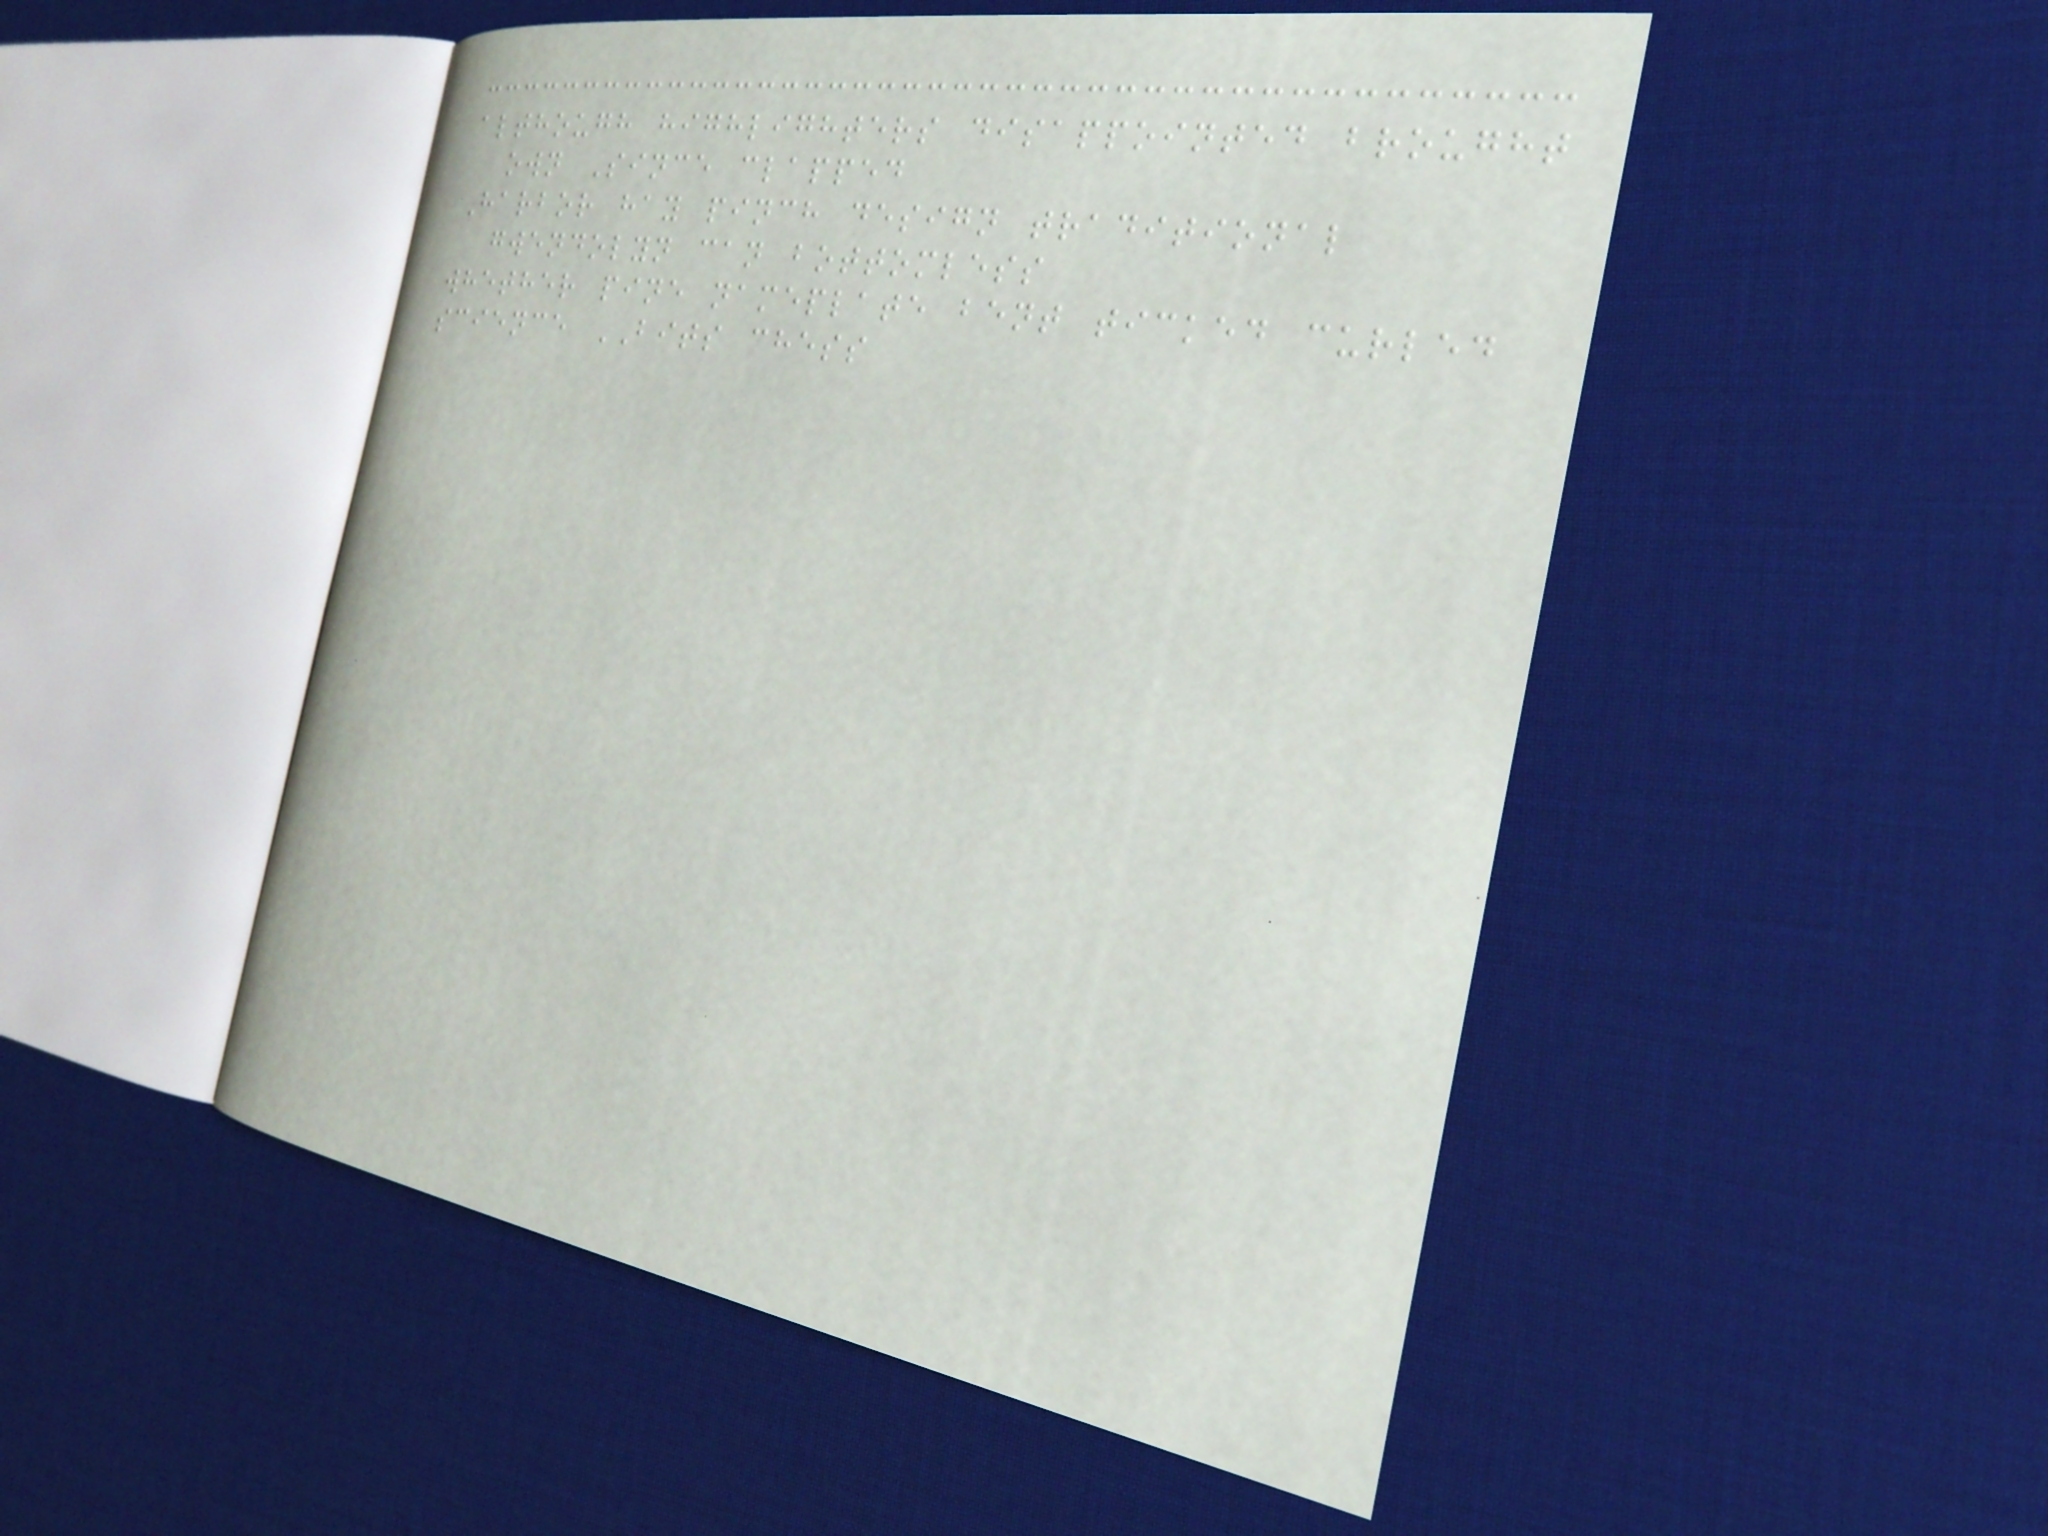although highlighters disappointed brought
own Since clapped
Harbor hay pinch design traditional
gwendolyn can bottomless
whether pine nameplate bent ticked curled
science BITS chess
